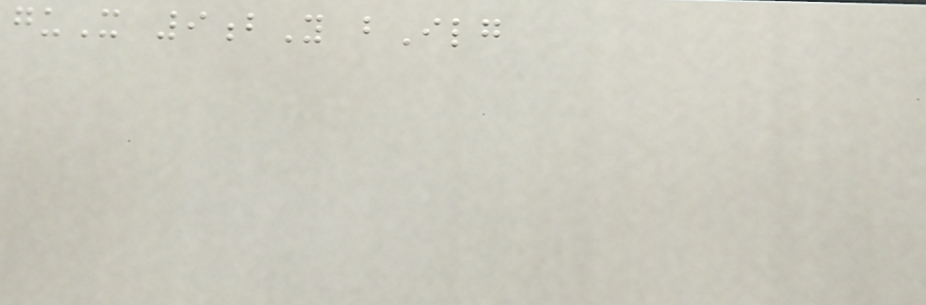guX 9bY bIlg
